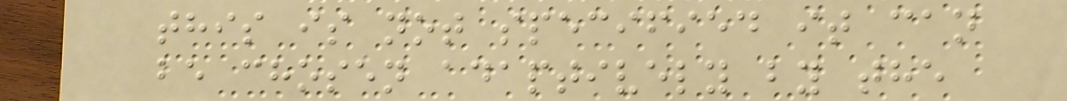this is not specified it can
be chosen adaptively by the
